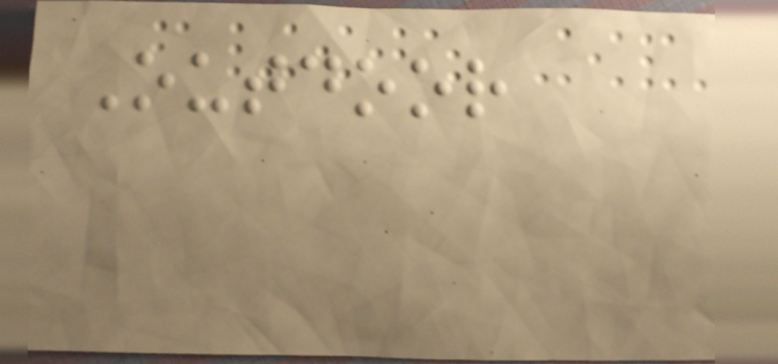Outdoor
